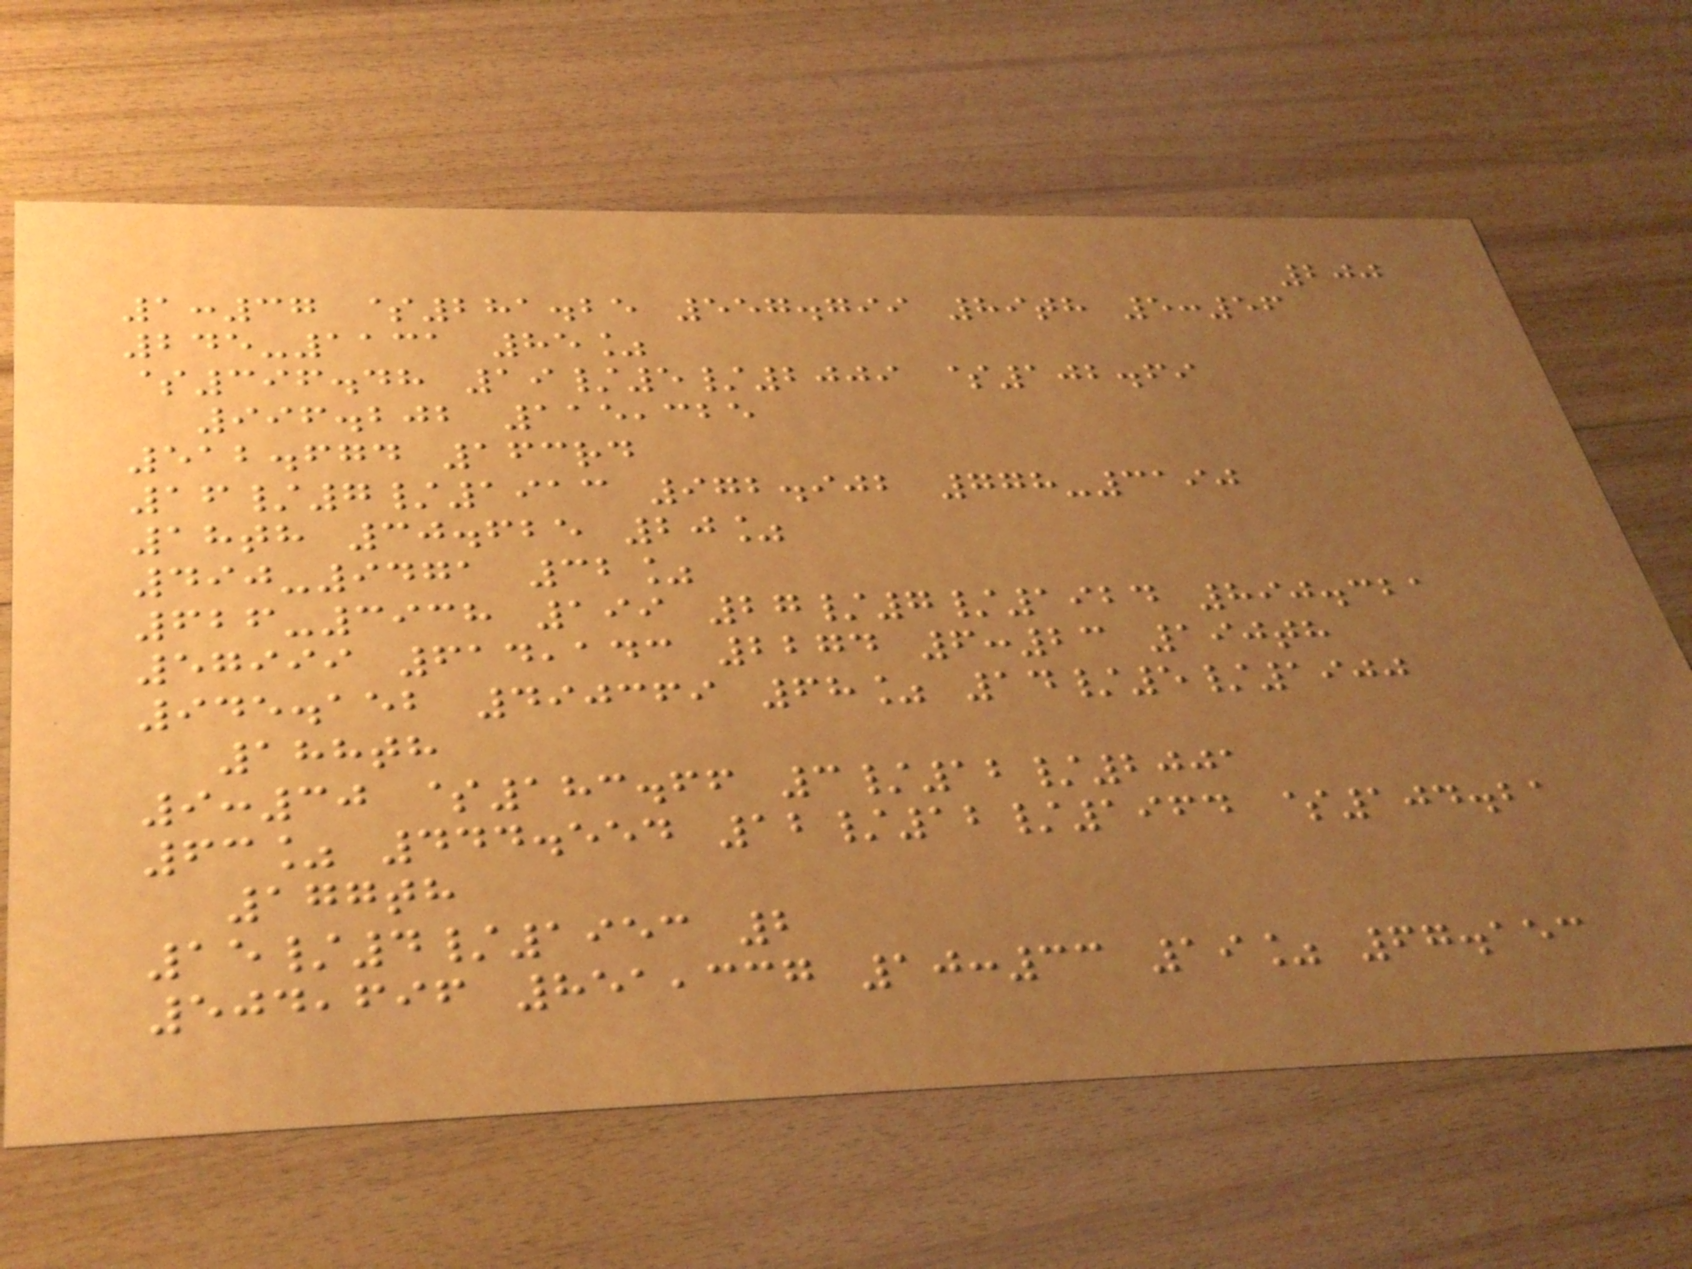200
1:37 $281.25 557.799 89th 5:56
245-1131 85%
$396.48 19/5/2009 $102.69
996.202 115,325
512.674 163rd
16/7/1913 972.902 778-3190
18th 30.625 20%
490-9471 32%
626-3938 199 27/7/1924 890.321
57999 614,143 2274 6:23 190th
945.152 490369 68% 14/5/1900
188th
9:30 $183.66 3/12/2001
63% 444.554 12/12/1964 $104.21
177th
15/4/1953 2
504,696 851,337 10:33 19% 67.153
